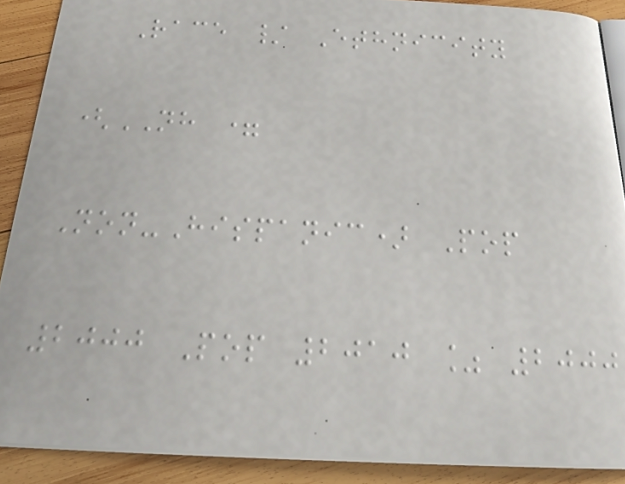Race / Ethnicity
(NH =
Non-Hispanic) Pop
2000 Pop 2010 % 2000
